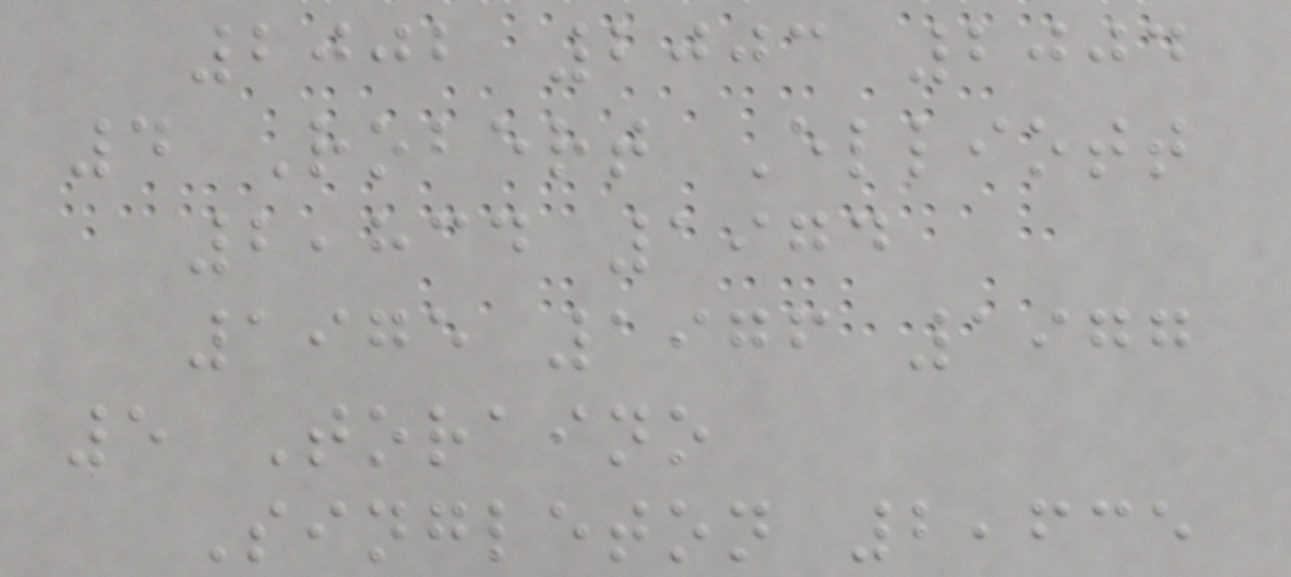2002 2003 2004
4 Robert Elliott
2,834 1974
1975 1976 1977
5 Toraino
Singleton 2,635
